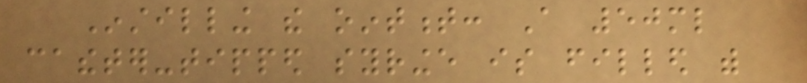Instilling the ointment: A 50ml
catheter-tipped syringe is filled with
